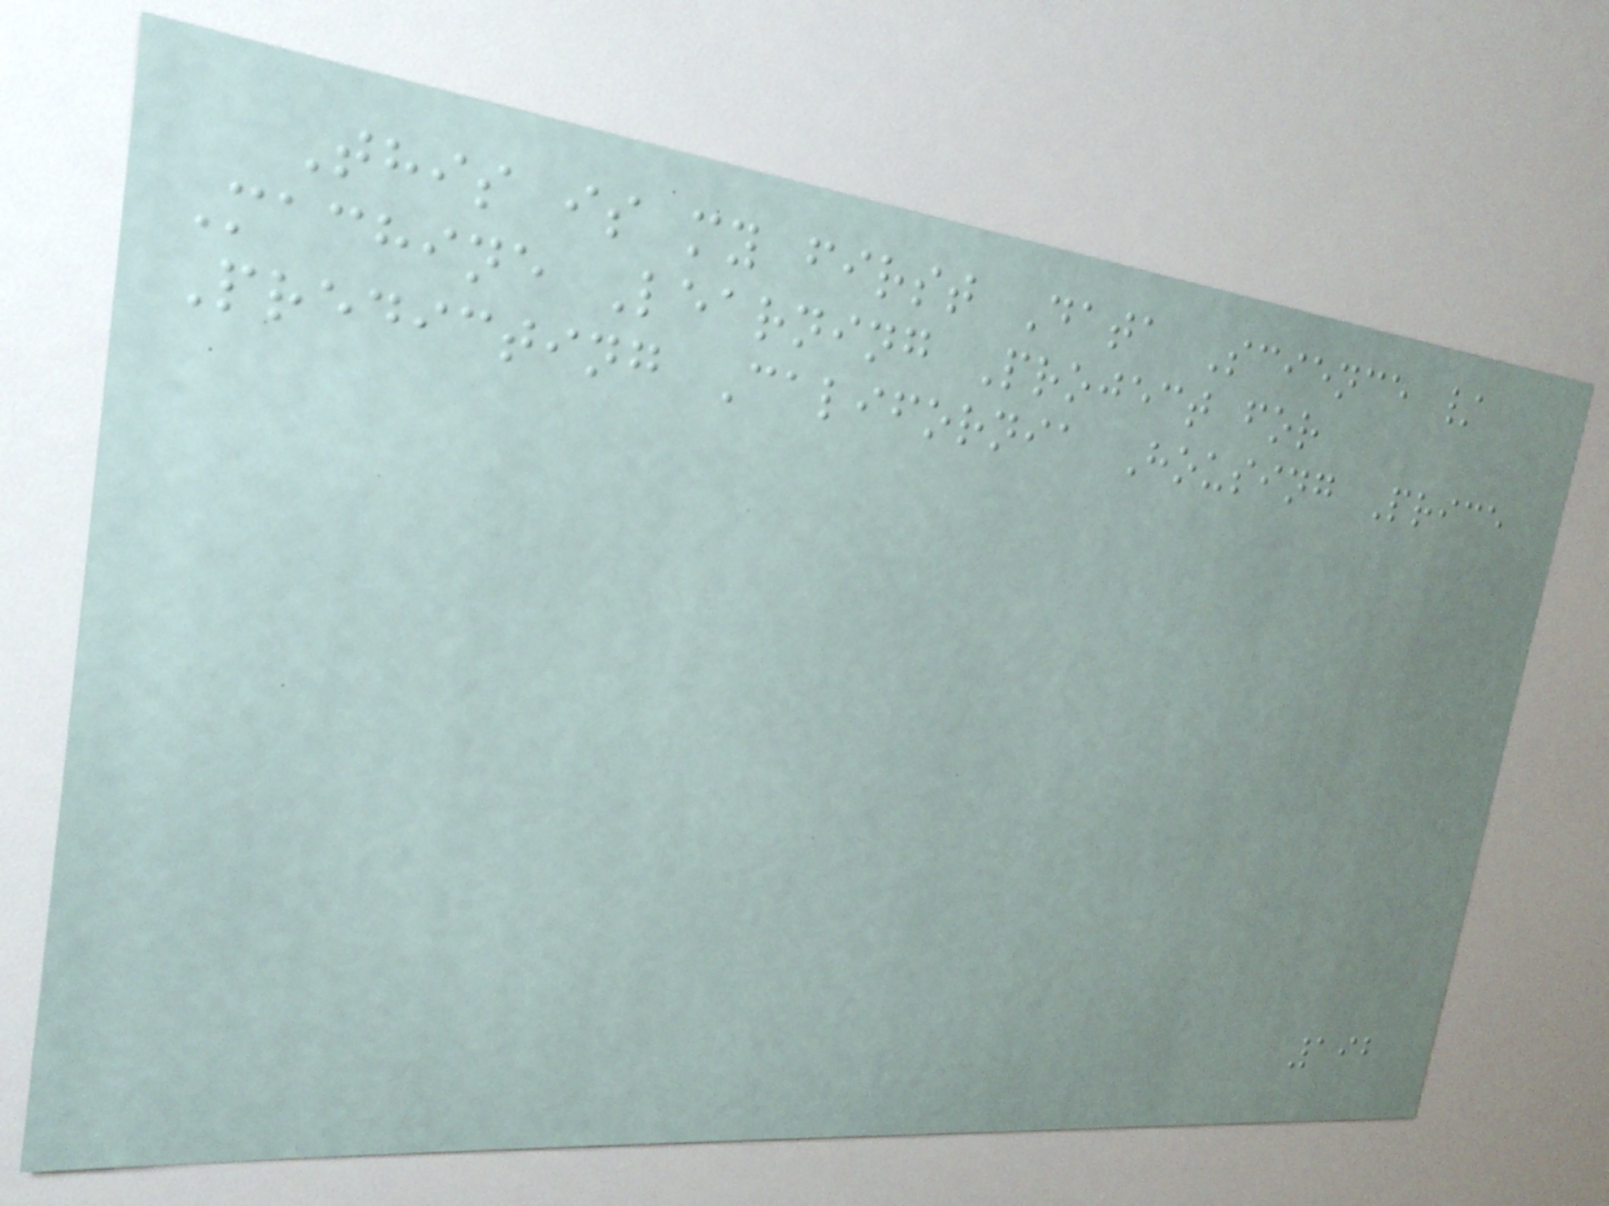This is my first Data Science /
Machine Learning Project for
Predicting California Housing Price
192
